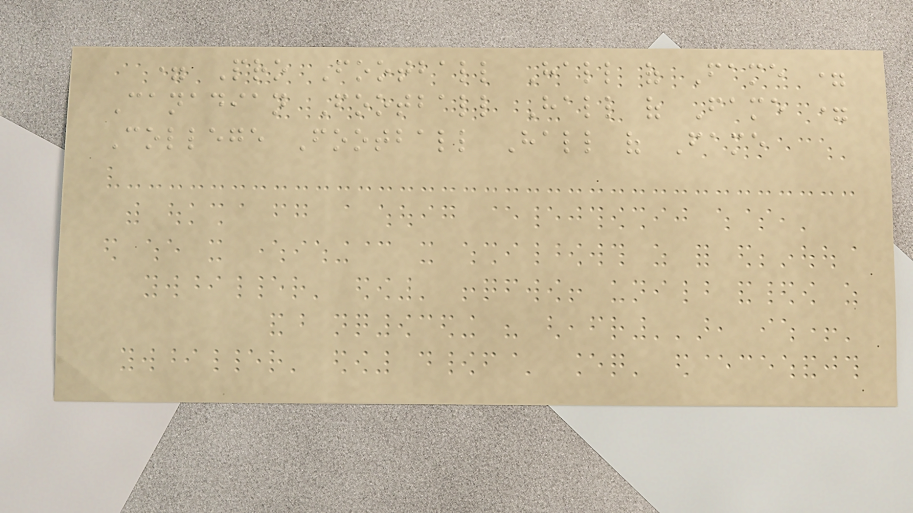= Pro Football Hall of Fame =
Canadian Football Hall of Fame =
College Football Hall of Fame
